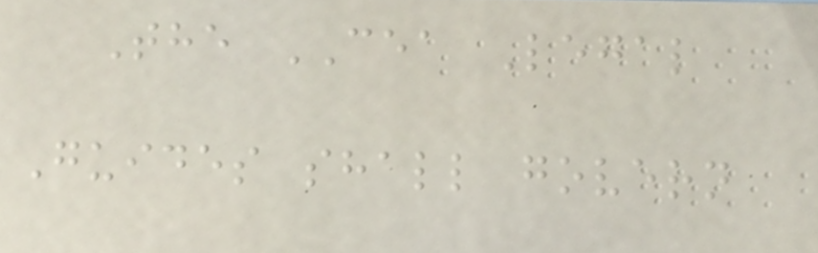The CEA Legal
Guides shall govern
